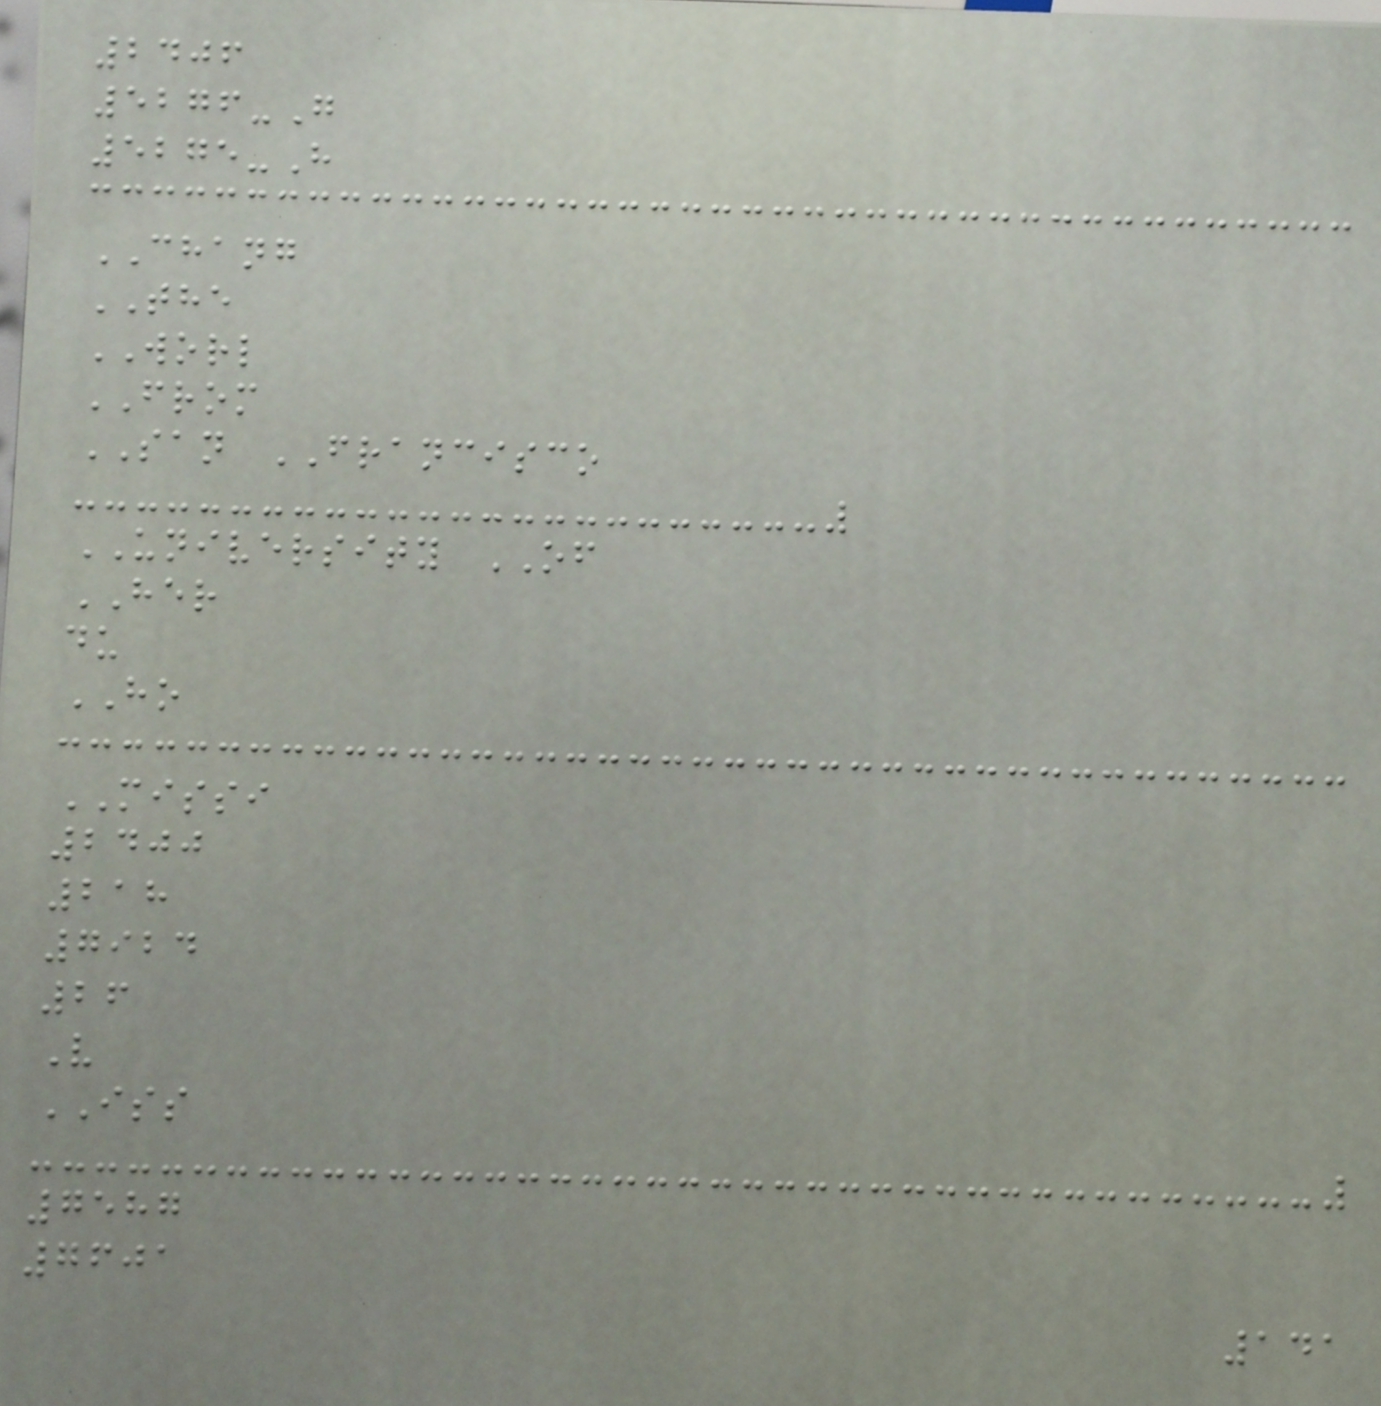2406
5276-G
5275-H
CHANG
THE
WORL
FROM
SAN FRANCISCO
UNIVERSITY OF
HER
du
HO
MISSI
2400
218
7924
26
V
ISS
7587
7601
141
